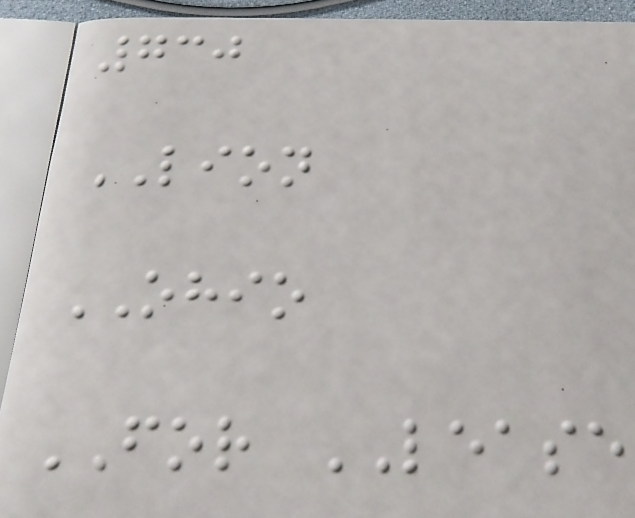730
LION
OHIO
FOR LEASE
